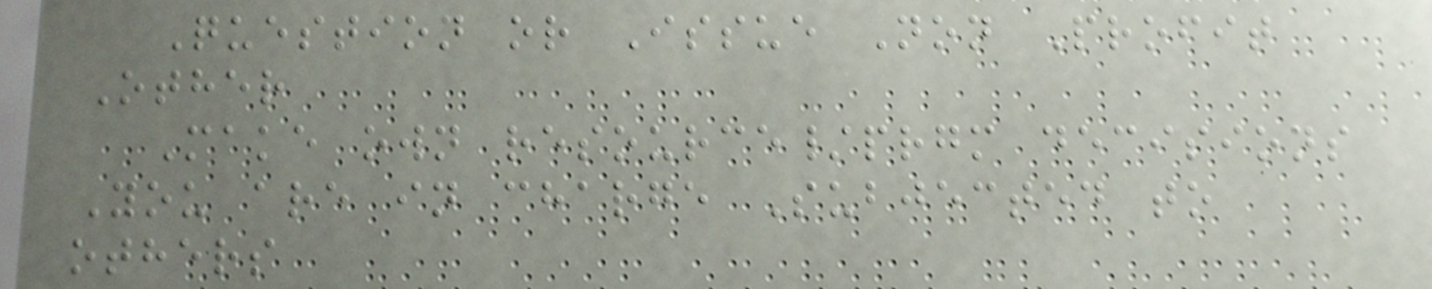Question or Issue Non Profit
Other
Make own resource/prgm decisions
You are in charge Subjected to
others
